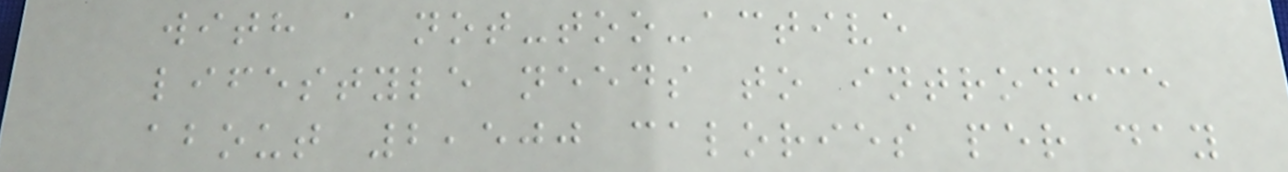with a not-too-active
lifestyle needs to introduce
about 2,500 calories per day
